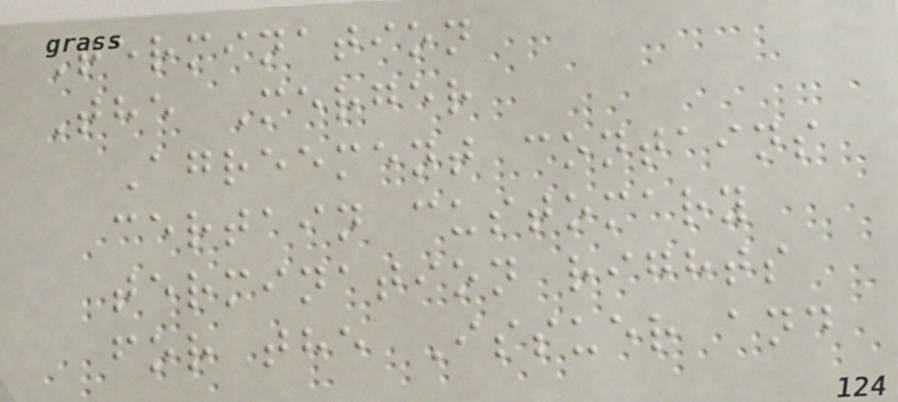Termination
The Merger
Agreement contains
certain customary
termination rights
for the Issuer and
